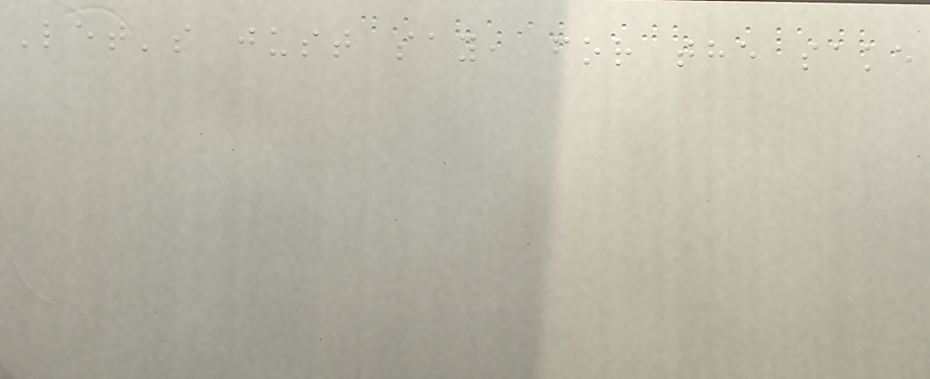Let's just say, for the sake
